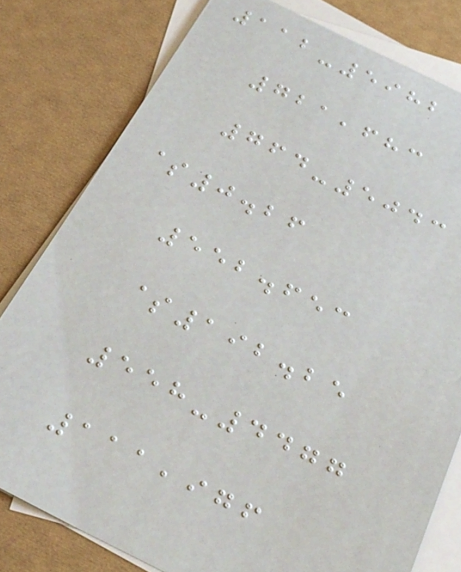112-5982
721,683
764-5043
$0.26
552.653
$192.25
558-4477
111,976
